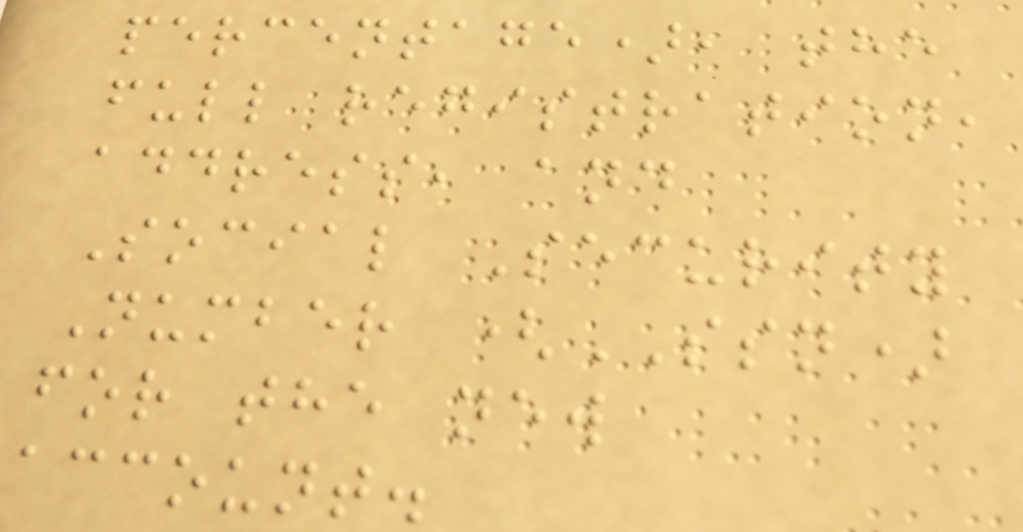percentage), the
full registration,
address, and
Social Security
Number (SSN)
for the new
account.
